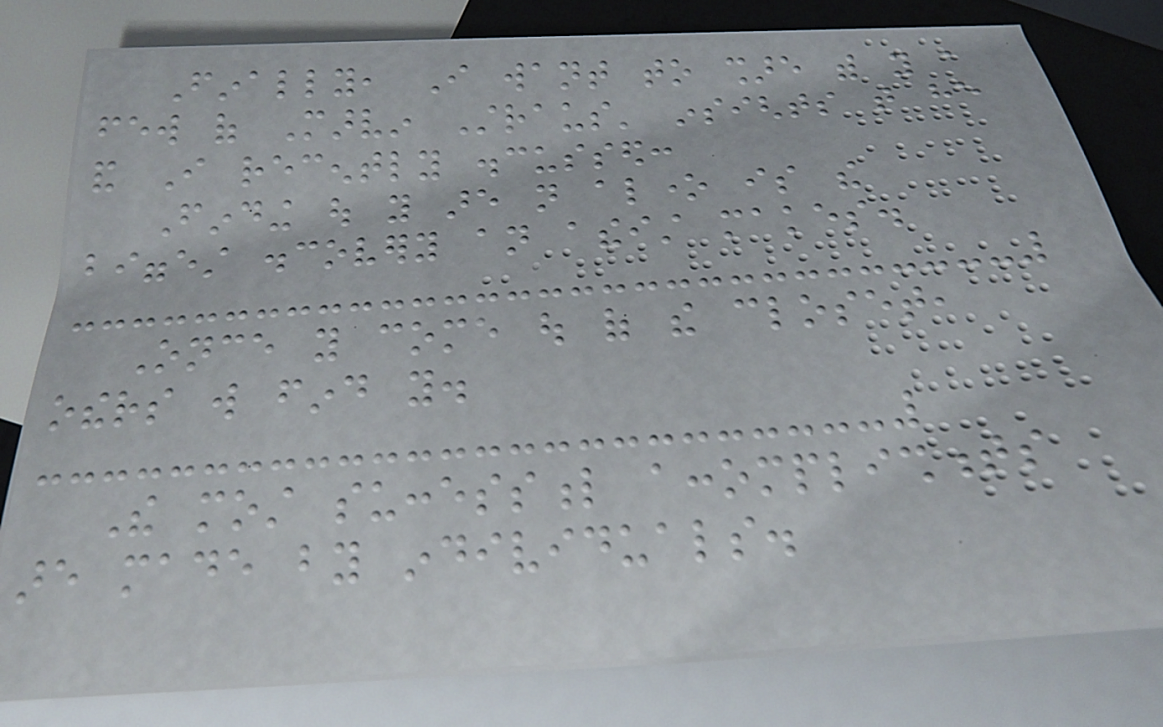Finally, I want to share with you a
few of Marvin Straus' insights that he
and I recently discussed:
Finding out you are not alone is the
biggest discovery an atheist makes.
Once you come out of the closet,
others will find you.
The most successful accomplishments
are made by individuals.
